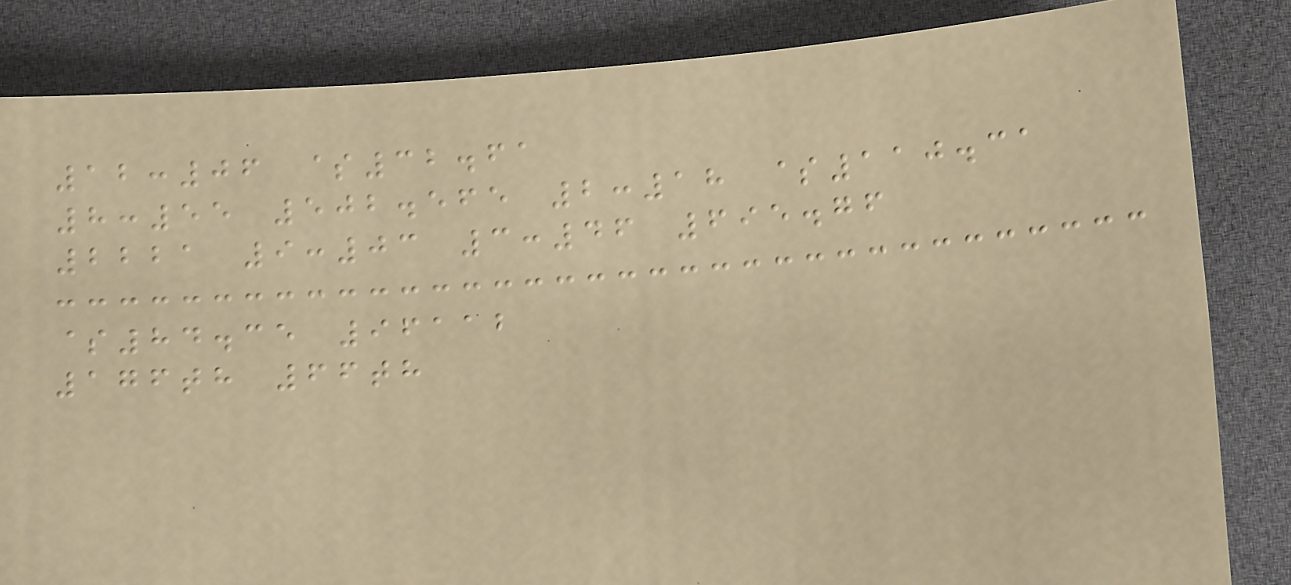12:06 $32.61
8:55 502.565 2:18 $110.31
2221 9:03 3:46 695.76
$84.35 96112
176th 66th
